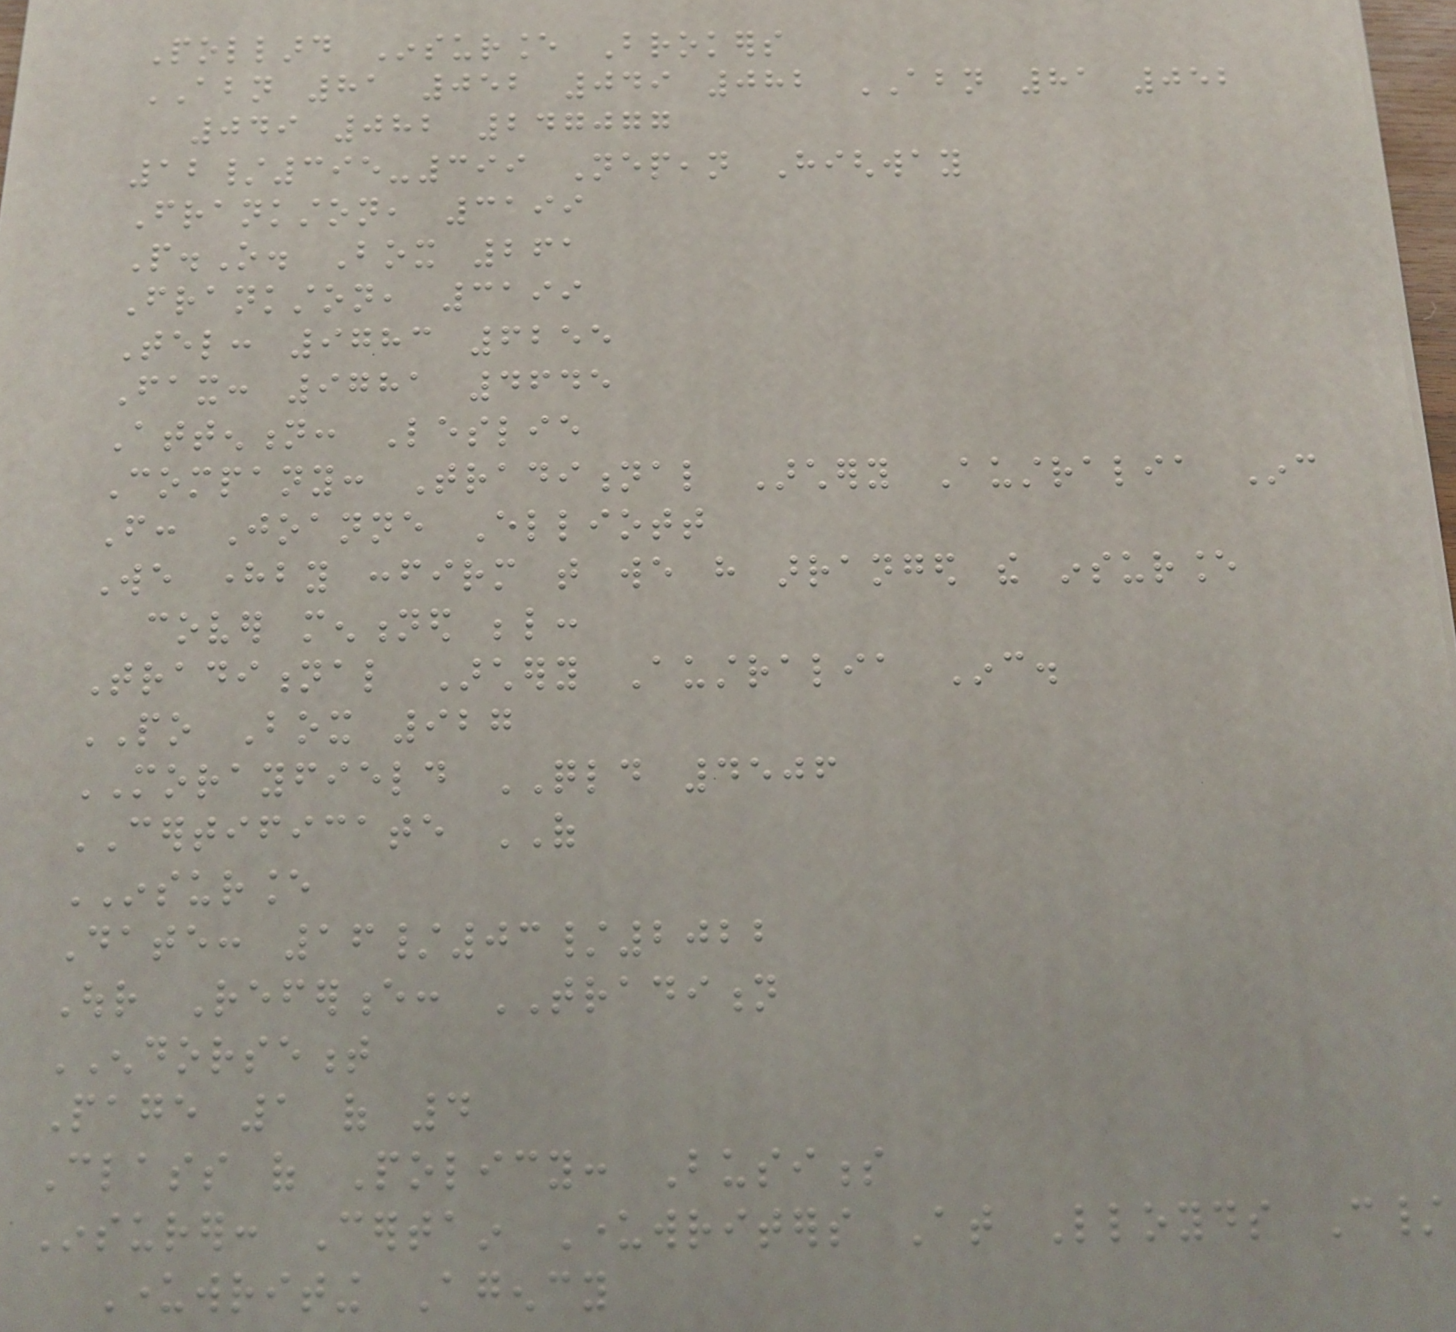Pollard Insurance Brokers
ABN 81 052 049 082 ABN 81 052
049 082 247077
12/395-399 Nepean Highway
Frankston, 3199
P.O. Box 261
Frankston, 3199
Tel: 9783 6255
Fax: 9781 4645
Attention: Leslie
Company: Traditional Archery Australia Inc
From: Joanne Elliott
We hereby confirm that we have arranged the insurance
cover mentioned below:
Traditional Archery Australia Inc.
PO Box 927
MORAYFIELD QLD 4506
CERTIFICATE OF
INSURANCE
Date: 16/03/2022
Our Reference: TRADITION
ENDORSEMENT
Page 1 of 4
Class of Policy: Business
Insurer: Certain Underwriters At Lloyds C/
Underwriting Agency
